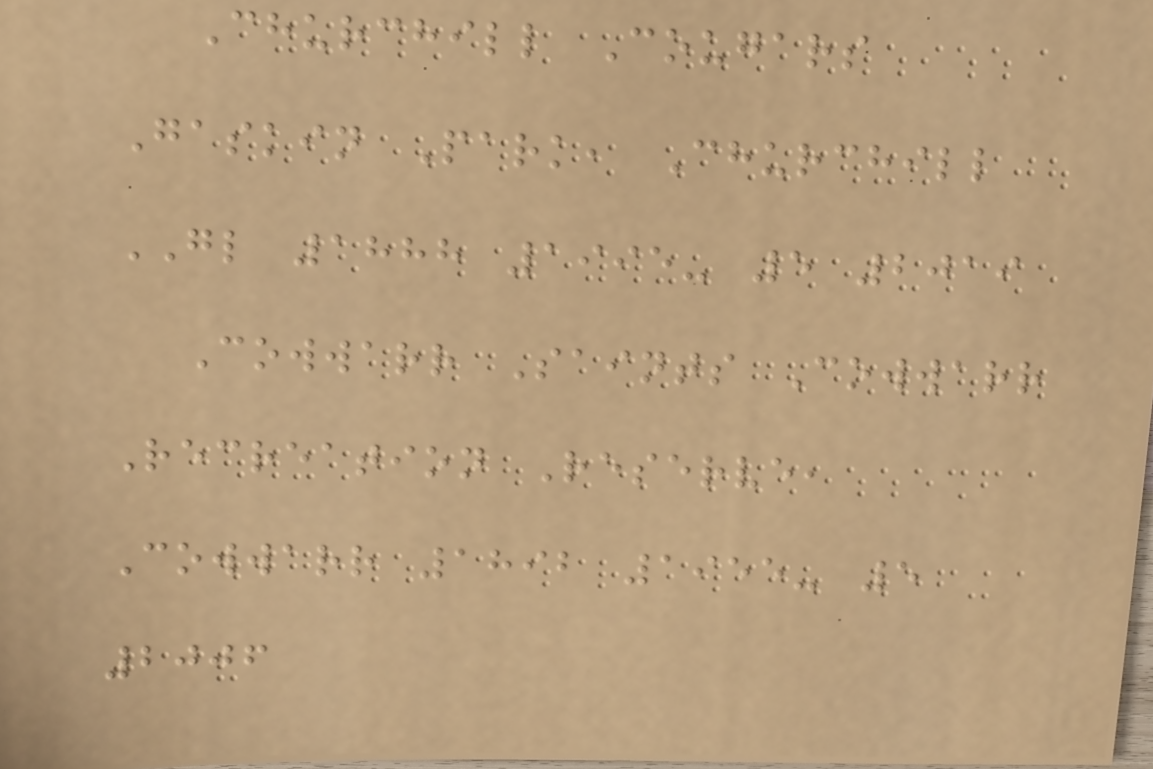Churchill Cougars
Gaskin Park, Churchill
GL 1888 1995- 5 2019
Cowwarr Saints Cowwarr
Recreation Reserve,
Cowwarr 1892 1955- 5
2006
